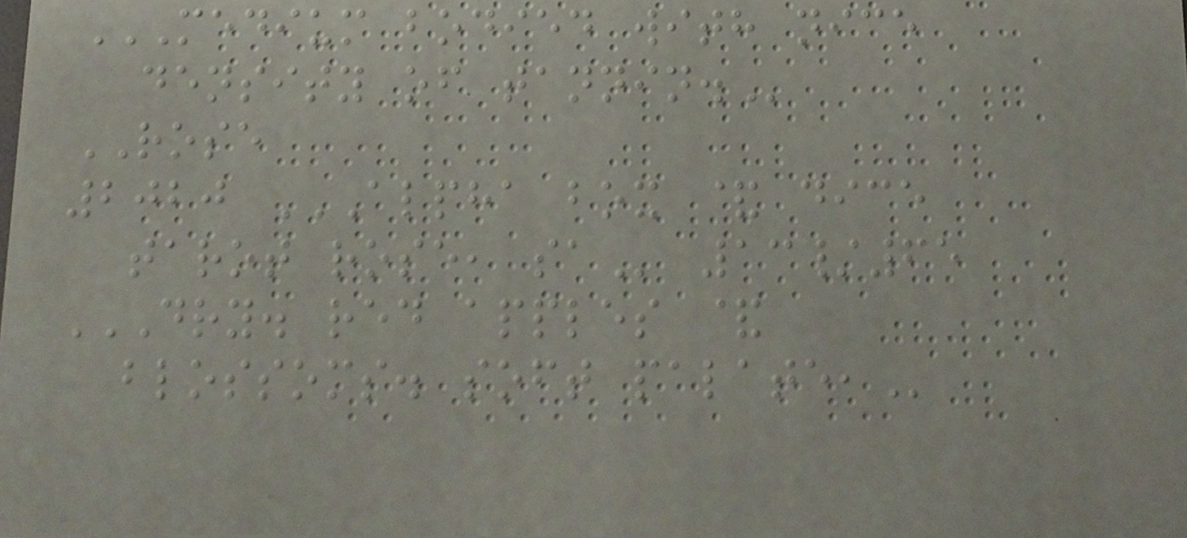MEDIUM BODIED WITH NICE
DENSITY OF TANNIN.
ROSE
2020 ALPHA BOX & DICE
TAROT ROSE, SA 13/65
DRY. RED APPLES &
BLOSSOMS. SOFT PALATE,
